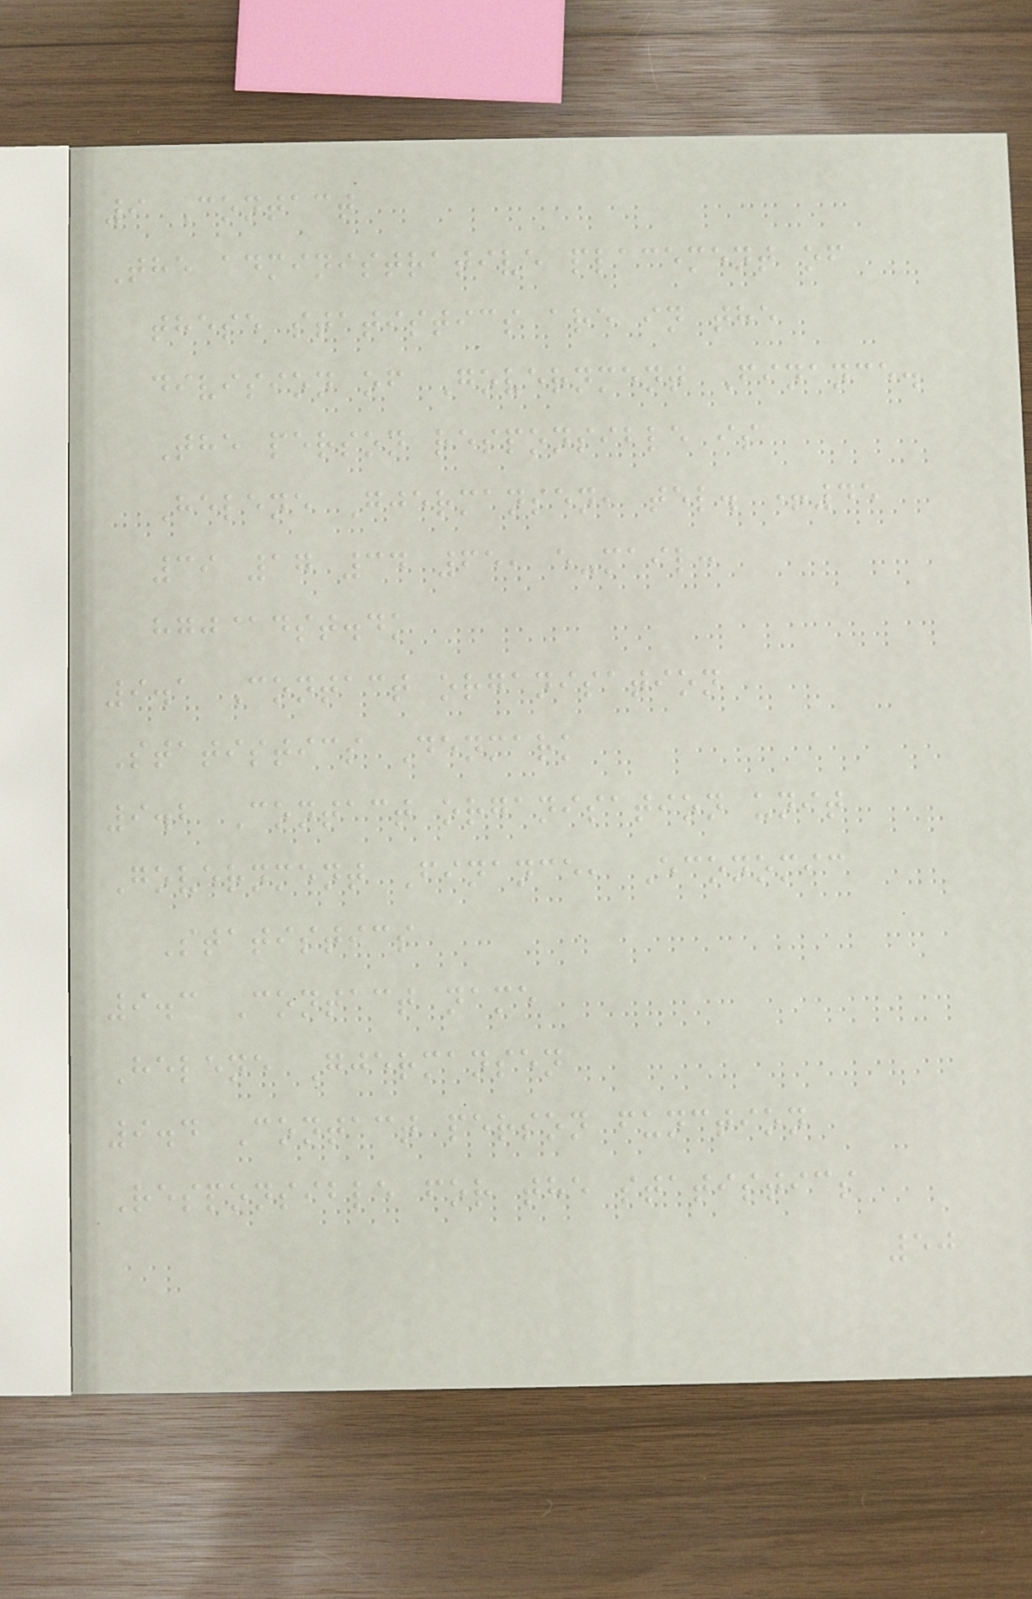9 Contact
The administrative placement of
these statistics are in the
division of Government Finance.
The person responsible is
Helene Gjermansen, tel. +45
39 17 34 65, e-mail:
hgj@dst.dk
9.1 Contact organisation
Statistics Denmark
9.2 Contact organisation unit
Government Finance, Economic
Statistics
9.3 Contact name
Helene Gjermansen
9.4 Contact person function
Responsible for the statistics
50
